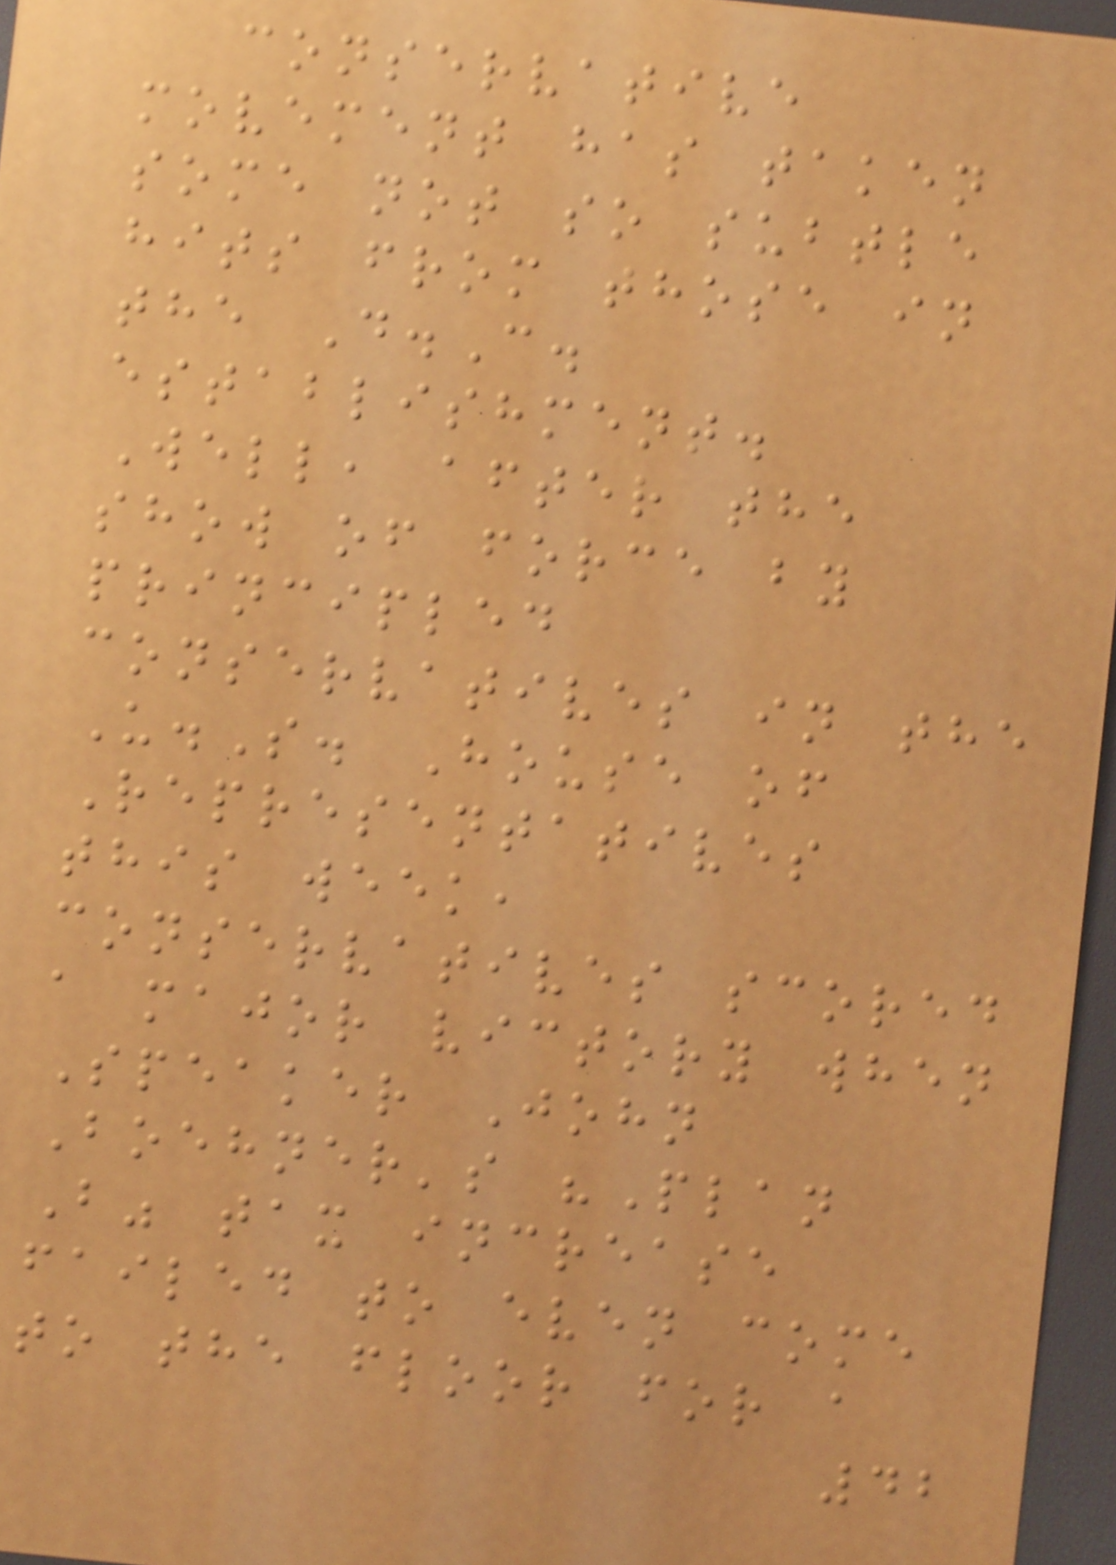conservative
movement has taken
some not so subtle
hits from those in
the D.C.
establishment.
Well, after the
show of force by
principled
conservatives in the
U.S. House of
Representatives
this week,
conservatives scored
a major victory when
Speaker John
Boehner's "Plan
B" tax increase
failed to even come
to the floor for a
42
